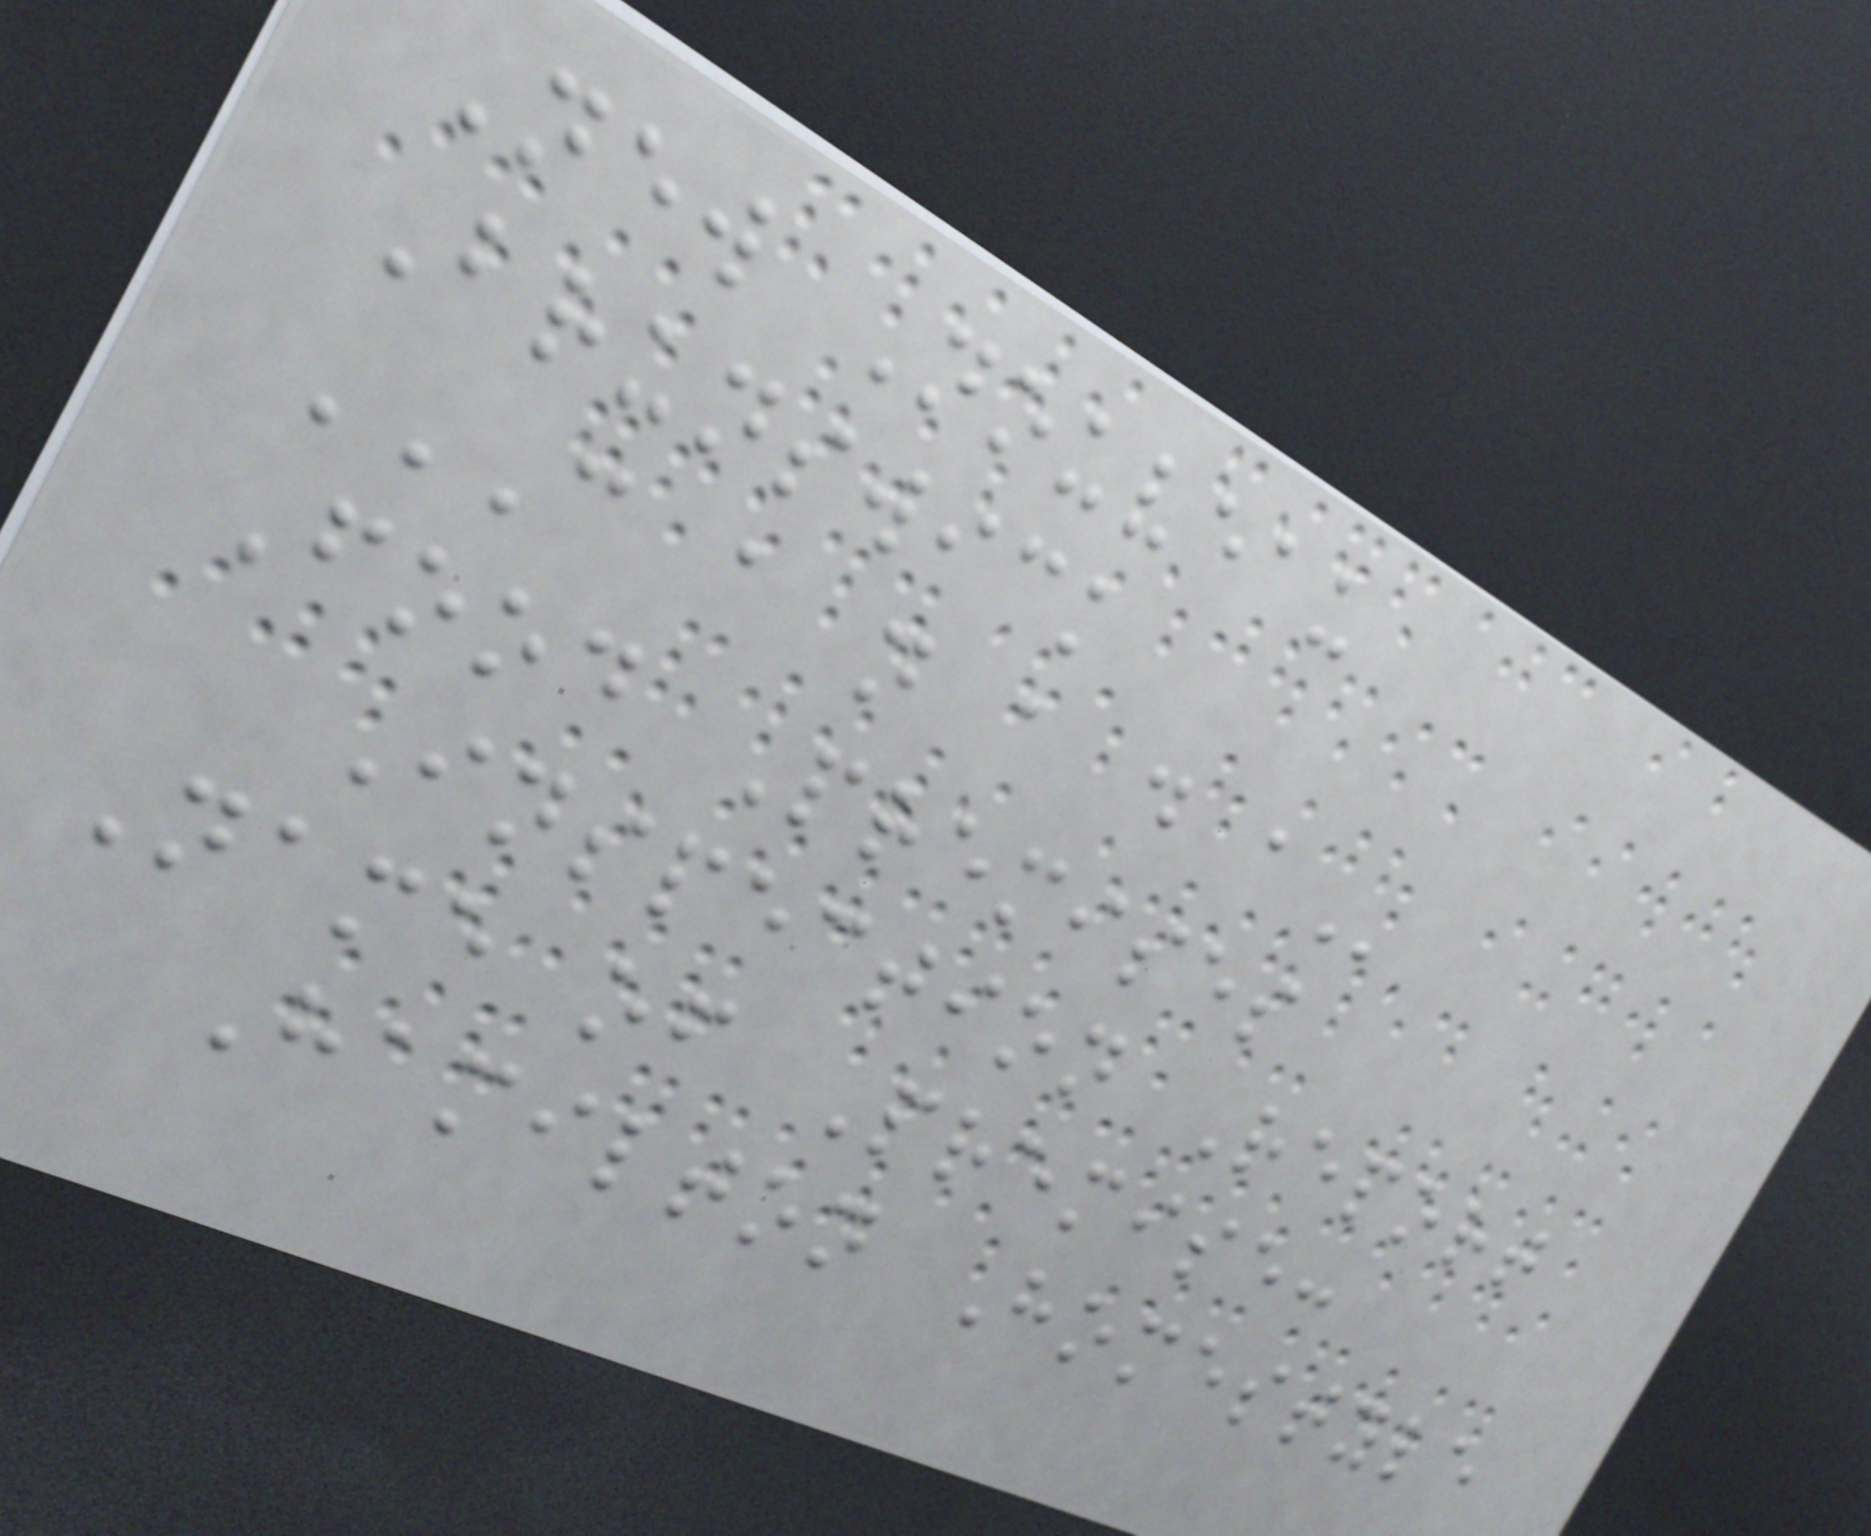New Nouveau
Brunswick
C A N A D A
Food Premises
Inspection Report
Name of Premise:
Hamilton Homestyle
